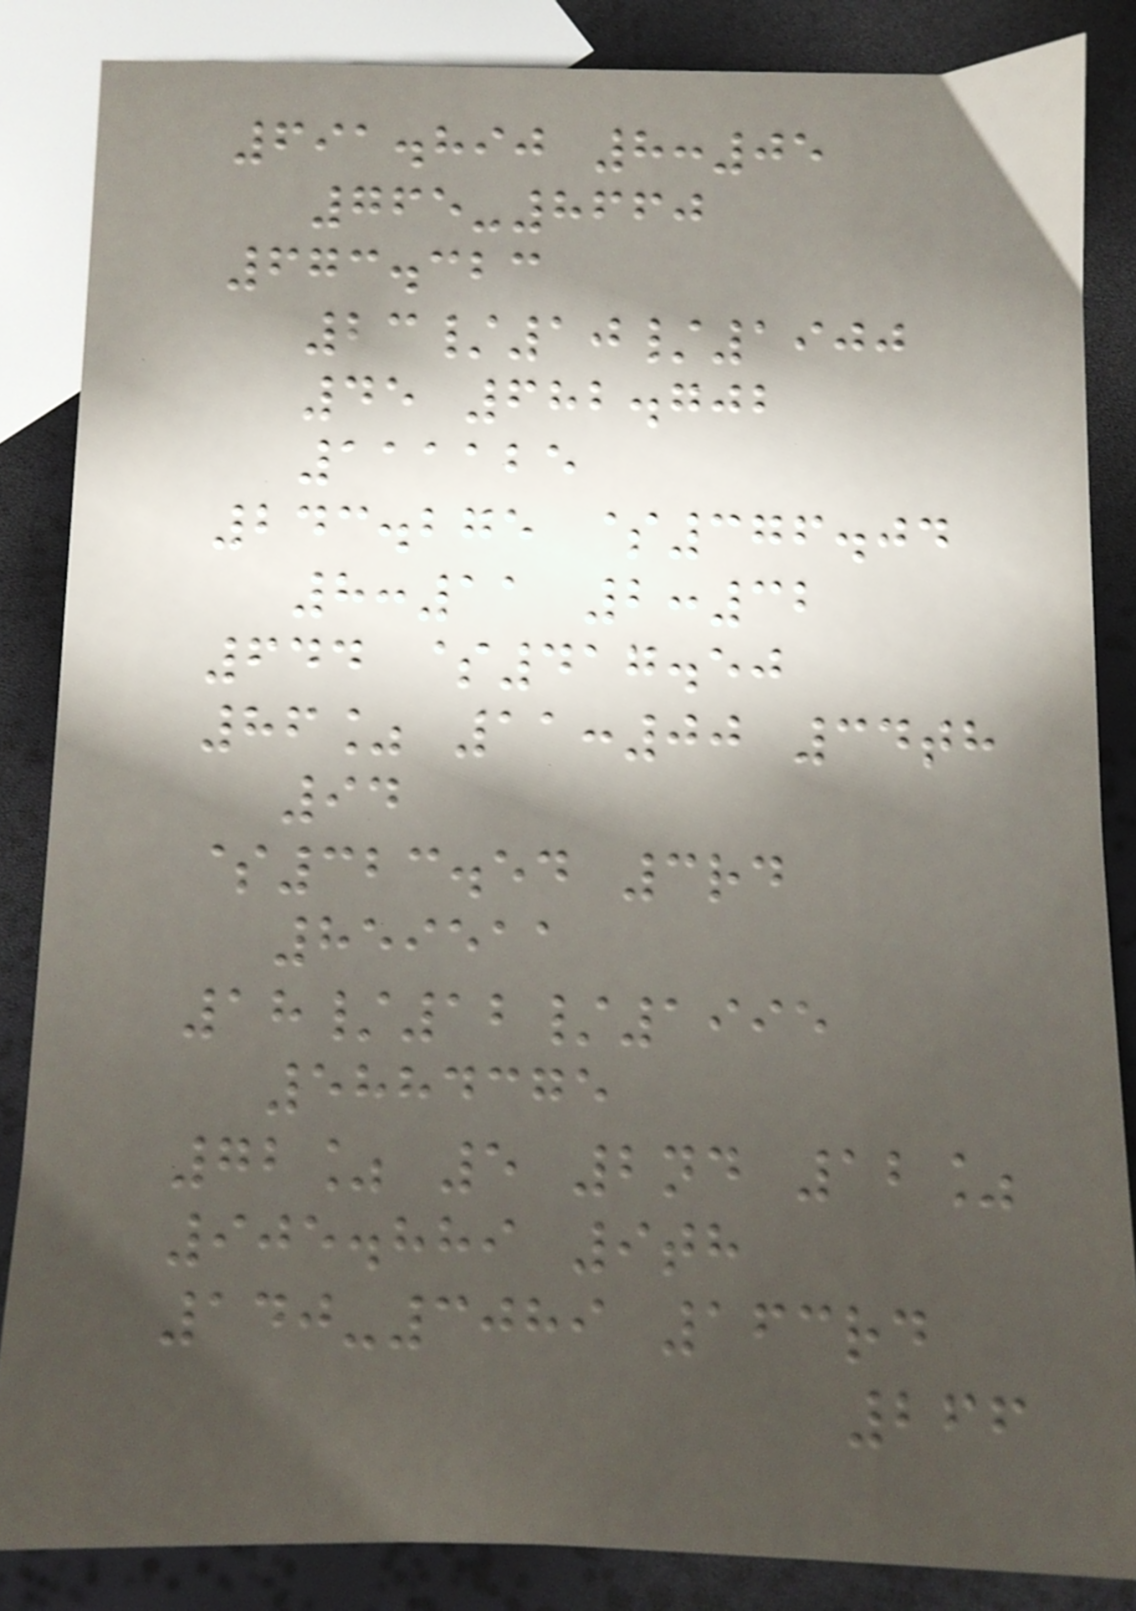691.890 8:05
765-8660
673.323
23/10/1900
45 682.702
111125
243.275 $376.04
8:11 2:32
644 $417.50
86% 11:00 34th
94
$323.54 3rd
859511
18/12/1995
5884375
72% 5 2nd 12%
905.889 9th
140-3089 163rd
266
